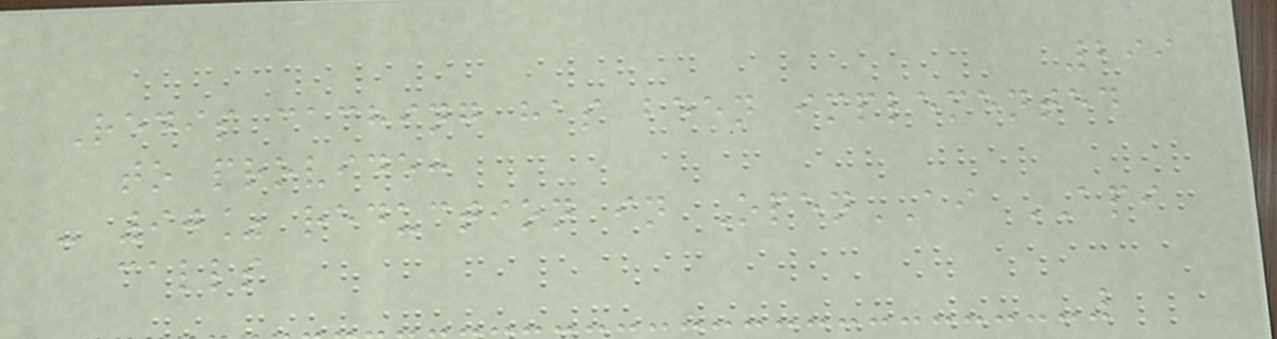299
Redis caching has been implemented
to provide:
- 90% reduction in OpenAI API
calls
